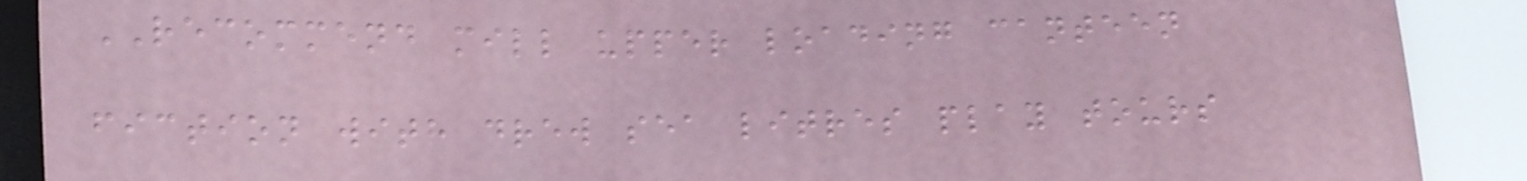RECOMMEND mill upper loading canteen
fiction with drew sea litres play tours
